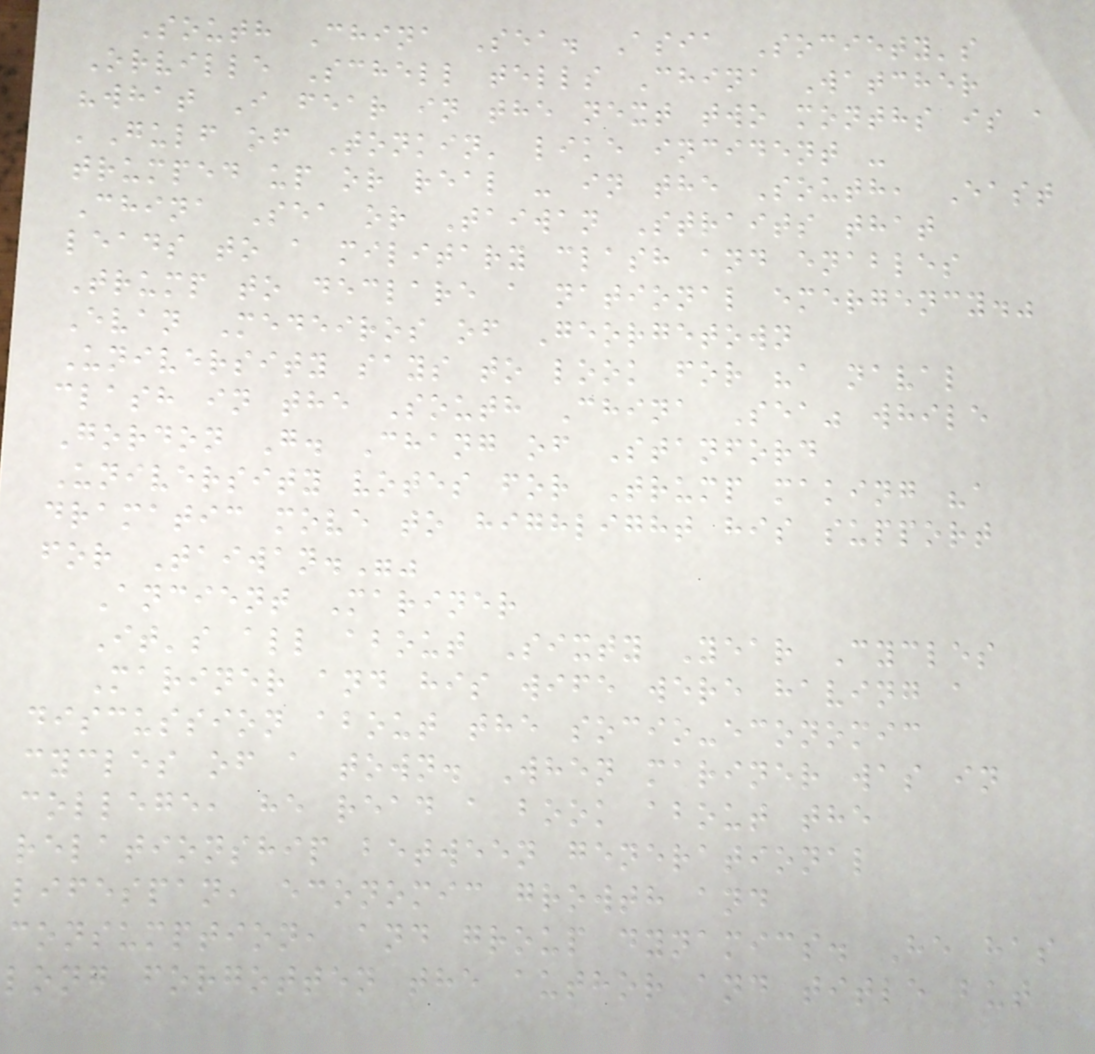South China Sea. Asia Society's
Orville Schell tells China Watcher
"what I fear in the next two months is a
'Gulf of Tonkin' like incident -
trumped up or real - in the South, East
China Sea or Taiwan Straits that
leads to a military clash and enables
Trump to declare a national emergency."
Evan Medeiros of Georgetown
University says to look for "a naval
clash in the South China Sea" while
Gordon G. Chang of Stanford
University votes for Trump making "a
dramatic move to highlight his support
for Taiwan.""
Ancient Mariner
It's all about Sixty Year Cycles
Mariner and his wife were having a
discussion about the socio-economic
cycles of a town. When mariner was in
college, he read a book about the
relationship between generational
lifespan, economic growth and
consumption, and group dynamics. He has
long forgotten the author and title but
